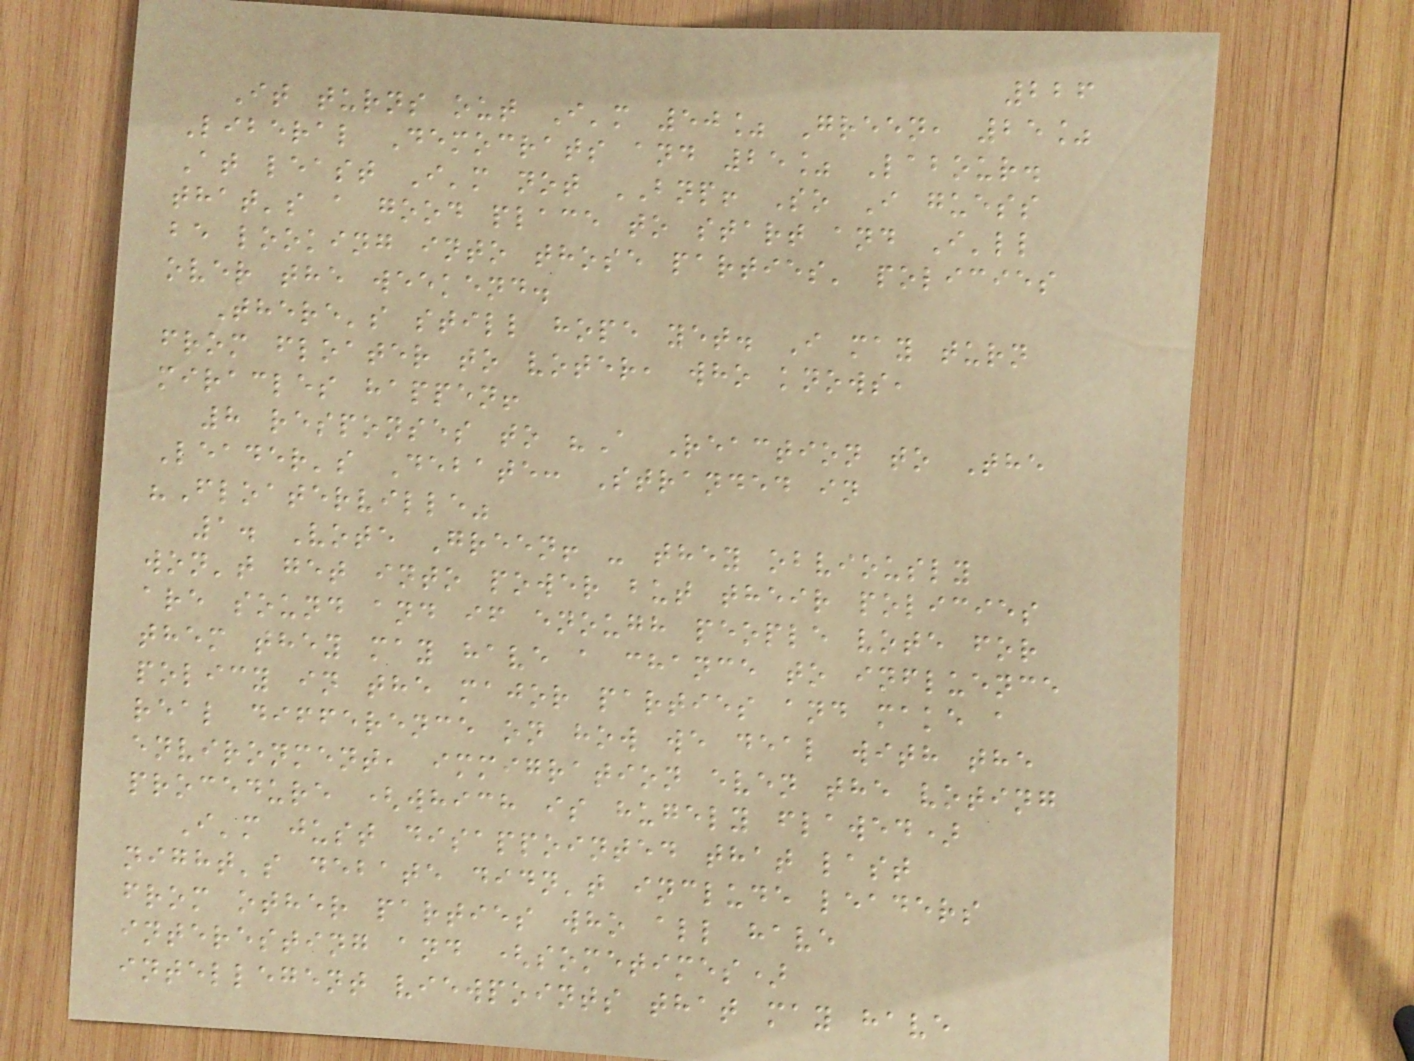226
It turns out I'm 50% Green, 25%
Liberal Democrats and 25% Labour.
At least I'm not BNP! So I guess
that's a good place to start and I'll
be looking into those parties' policies
over the weekend.
There's still hope yet. I may turn
from floater to voter, who knows,
miracles happen!
8 responses to "A Reaction to The
Leader's Debate: Stranded in
"Floaterville"
1. Vote Green! - they obviously
won't get into power but their policies
are sound and if enough people vote for
them they may have a chance to influence
policy in the major parties and make a
real difference on how we deal with the
environment, immigration even the voting
procedure (which is hugely flawed)
I'm just disappointed that last
night's debate didn't include leaders
from other parties who all have
interesting and (sometimes)
intellegent viewpoints that may have
